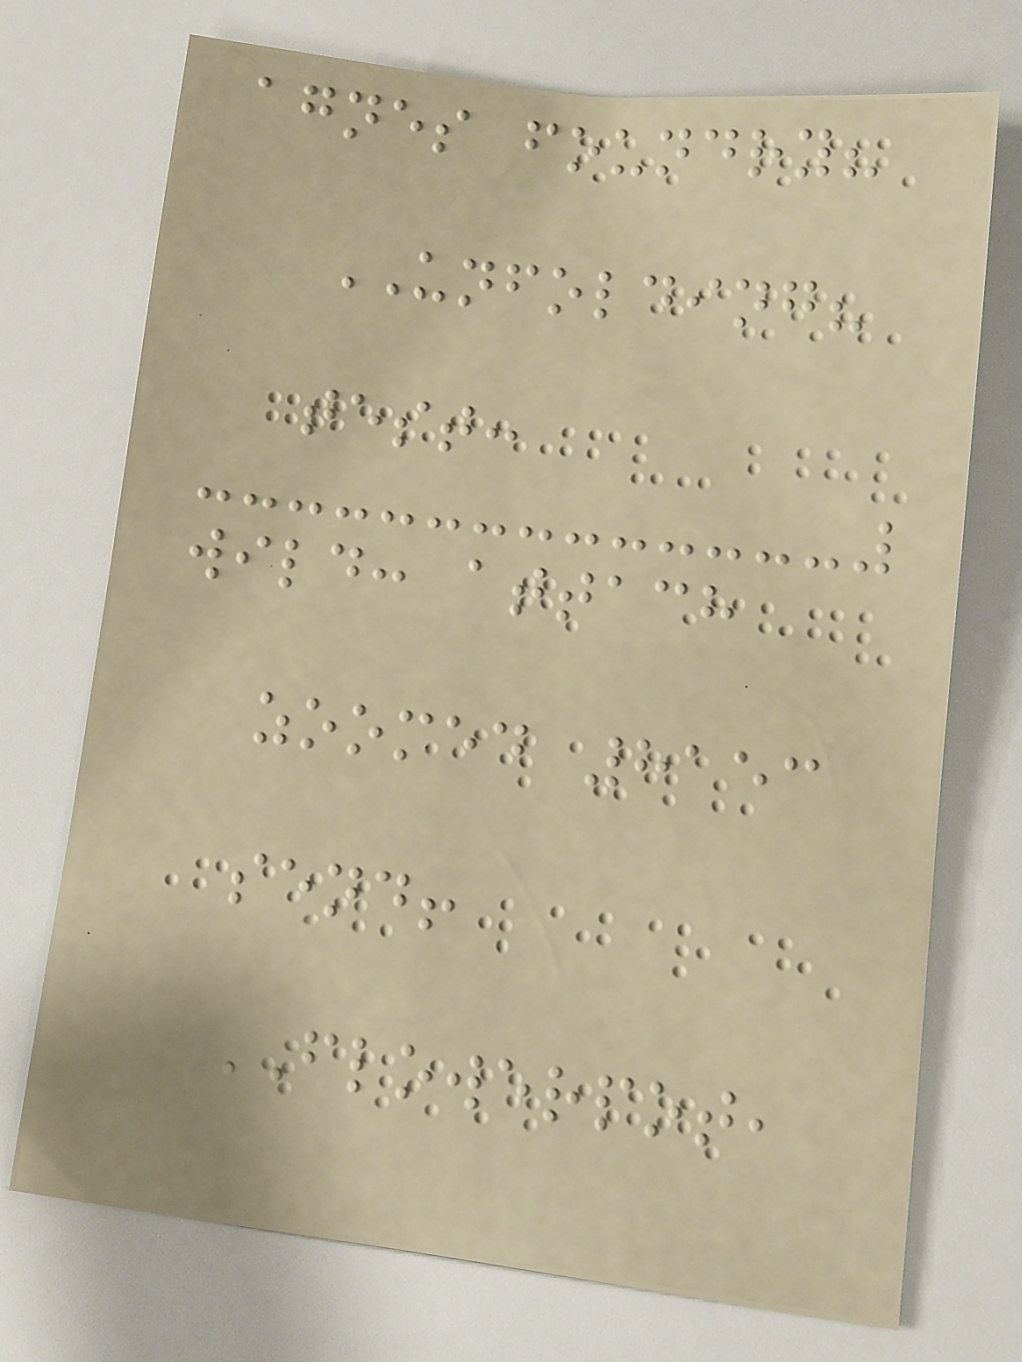agnes foundry?
UNFOLDING?
test:
wild: attach
zoomed 8153
send!
FLOWERPOT,
